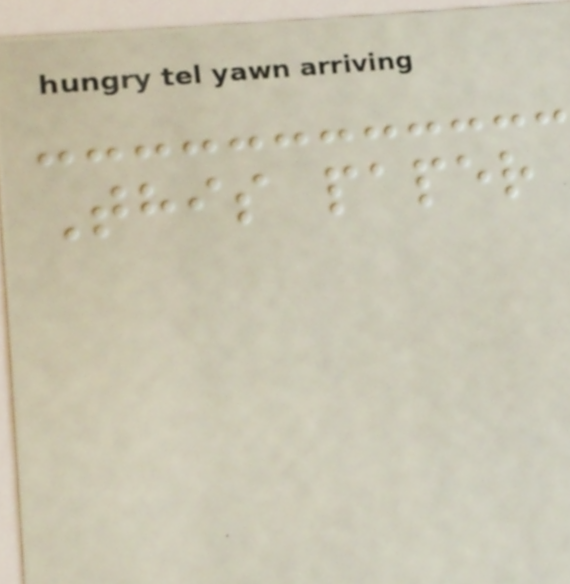This paper
